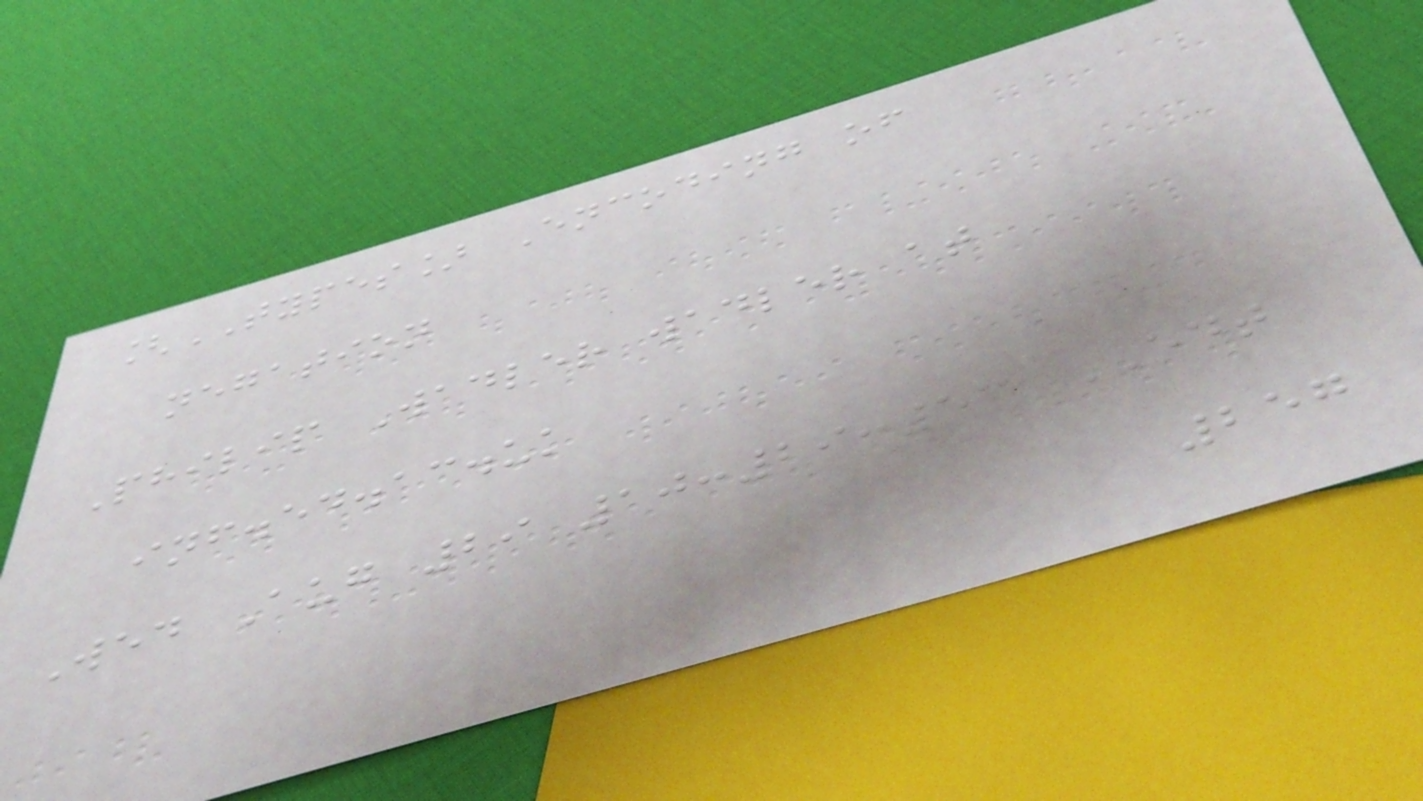[TYPES] Encoding of
negation
Philip Wadler wadler at
inf.ed.ac.uk
Wed Aug 29 10:29:53 EDT
257
